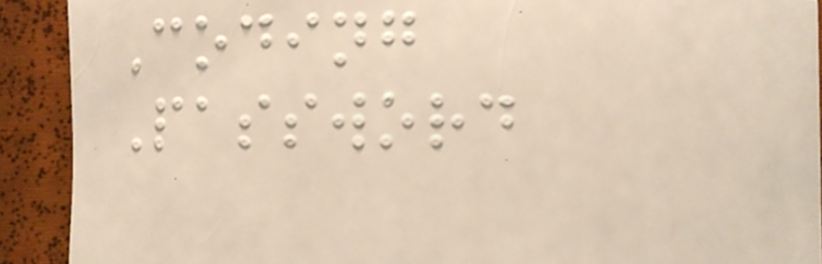Coding
Password
